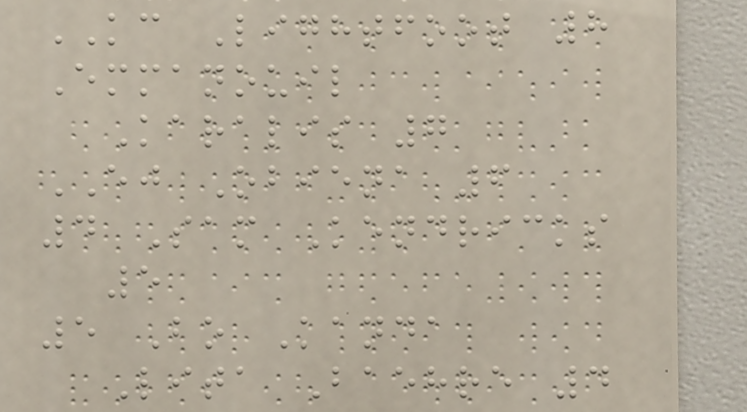KC Lightfoot 8
Emmanouil
Karalis 7
EJ Obiena 6
4 Sam Kendricks
5
5 Bo Kanda
Lita Baehre 4
